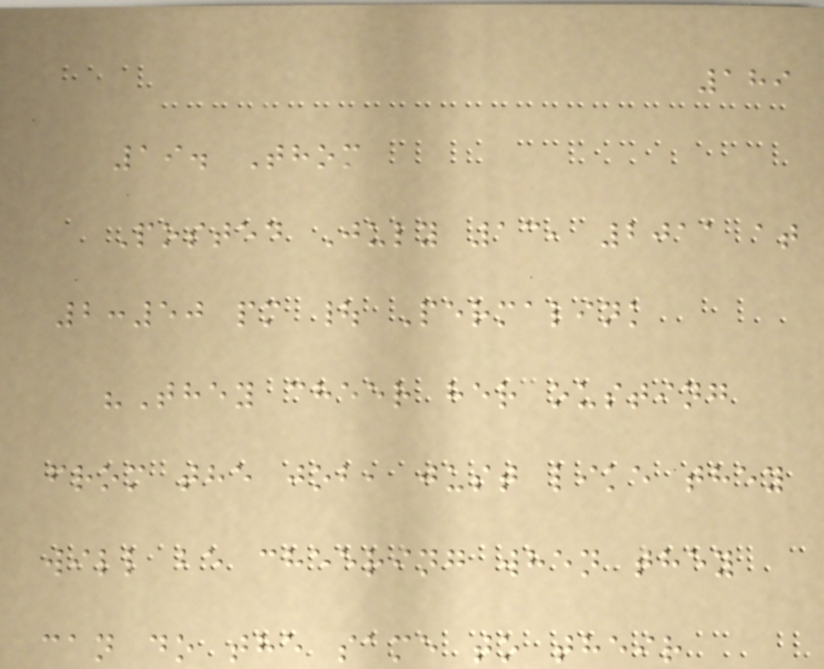189
19. Thom
Posted July 13, 2011 at
2:50 pm | Permalink
"They cheer her ousting
from the job, just like they
will be cheering when they
can do the same to their
